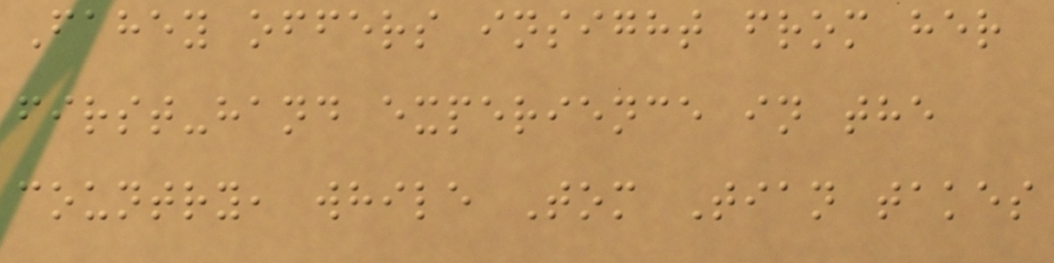Fahey offers insight from her
first-hand experience in the
country, while Tom Tian takes
